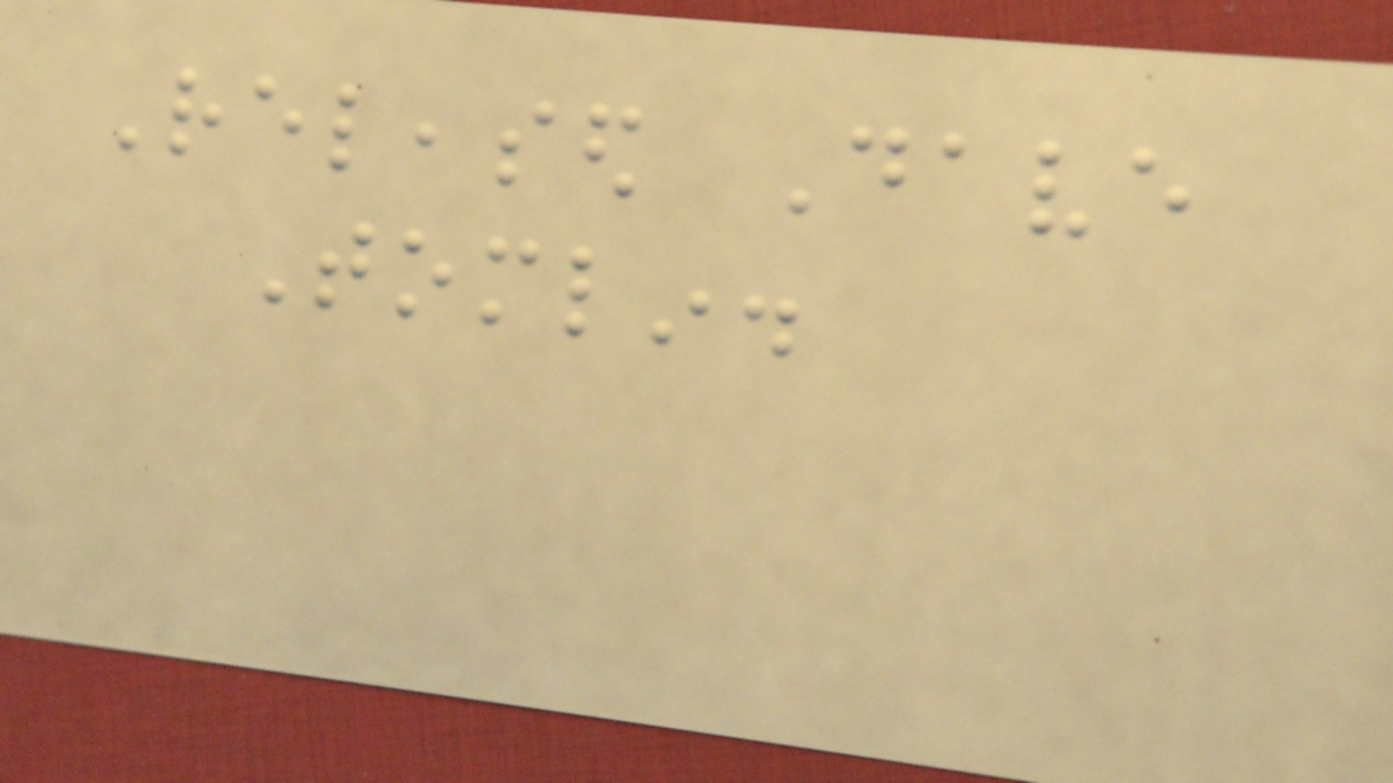Released Dave
Tomlin.
